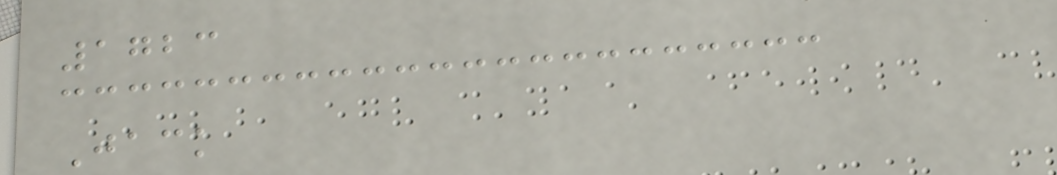1723
Jack
